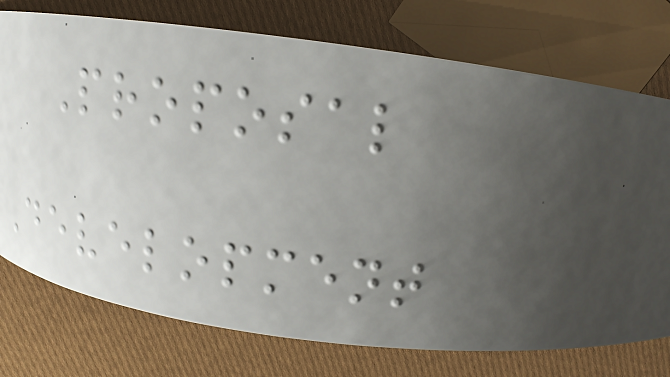Proposal
Development
